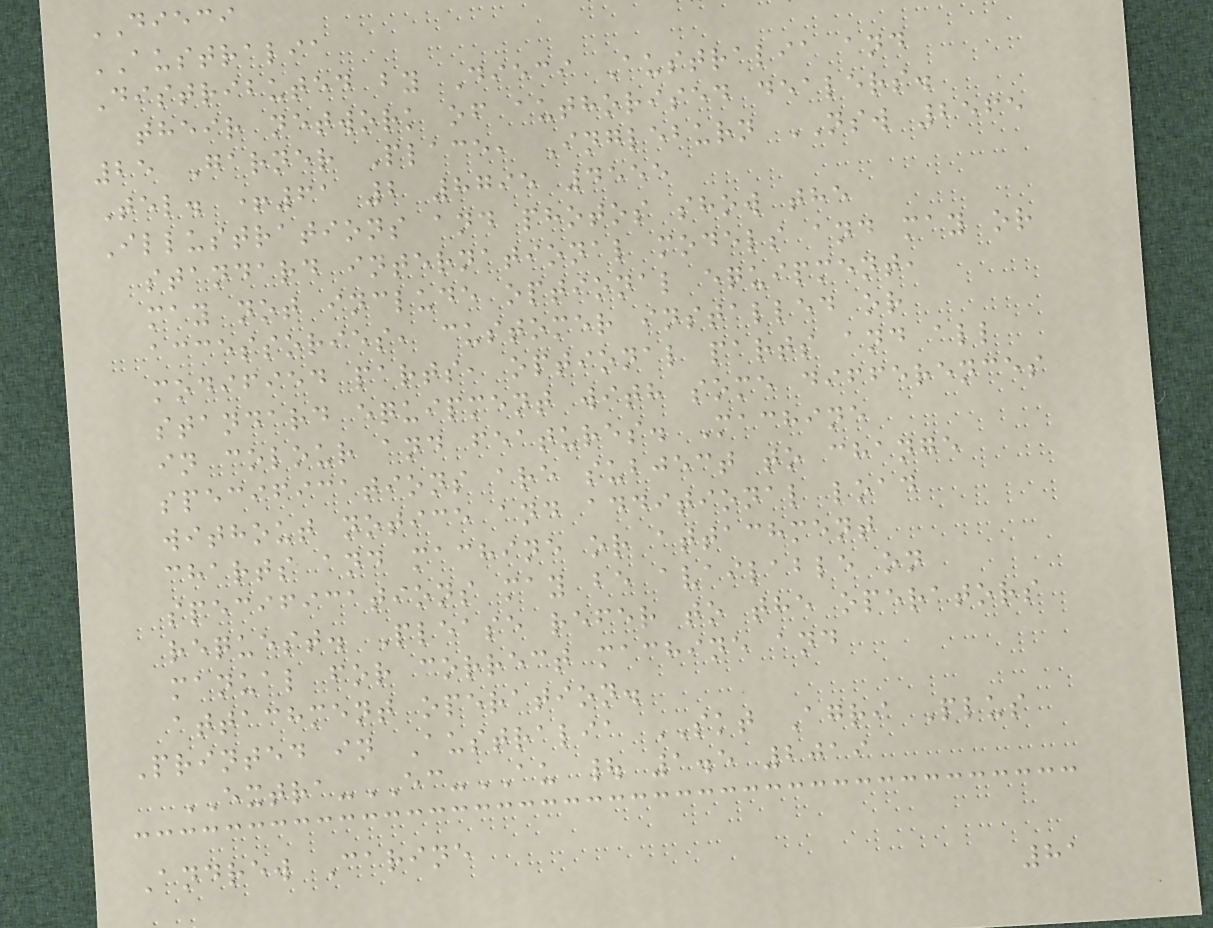DIECI
AUSTRALIA
Distributed by Dieci Australia and
their network of authorised dealers.
25 Garner Place, Ingleburn NSW 2565
Tel. +61 2 8795 4555
Illustrations and photos show the
standard international models and may or
may not include optional equipment,
accessories, customer installed or
modified parts, optional parts and all
standard equipment with some differences
in colour and features. Machine
specifications are subject to change
without notice and additional load
charts and machine or attachment
specifications may be available on
request. Please refer to the operators
manual for correct machine and
attachment operation.
Printed in Australia SKT Agri Plus
EXTRA-EC-AU | 1.5 2019
Andrew Carine
81
